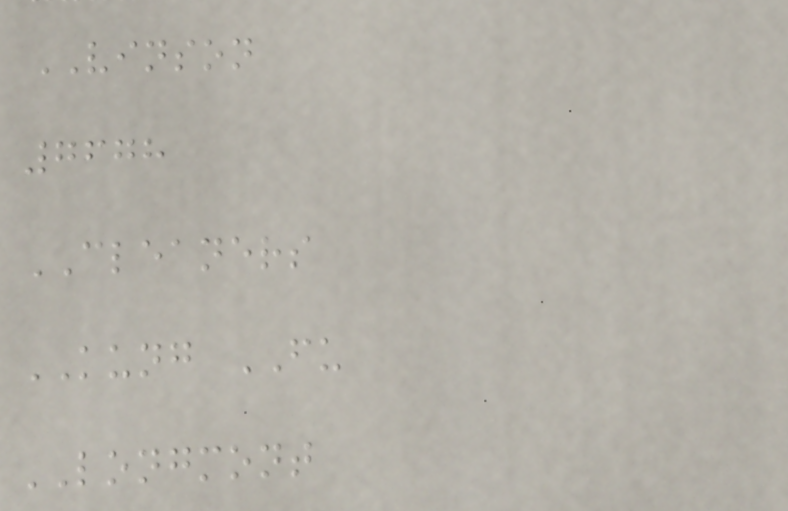VINSON
7678
CLEANERS
KUNG FU
LONGMONT
